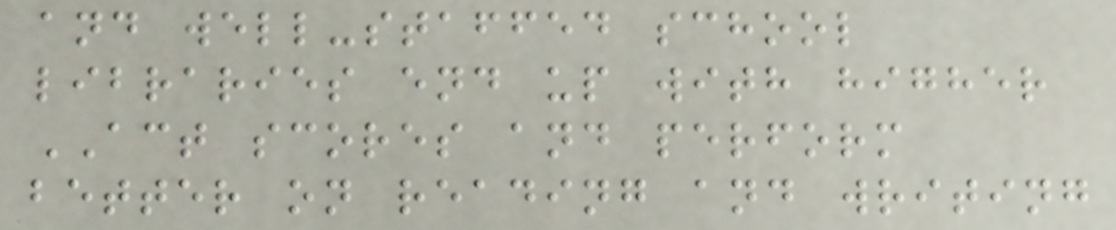and well-staffed school
libraries end up with higher
ACT scores and perform
better on reading and writing
